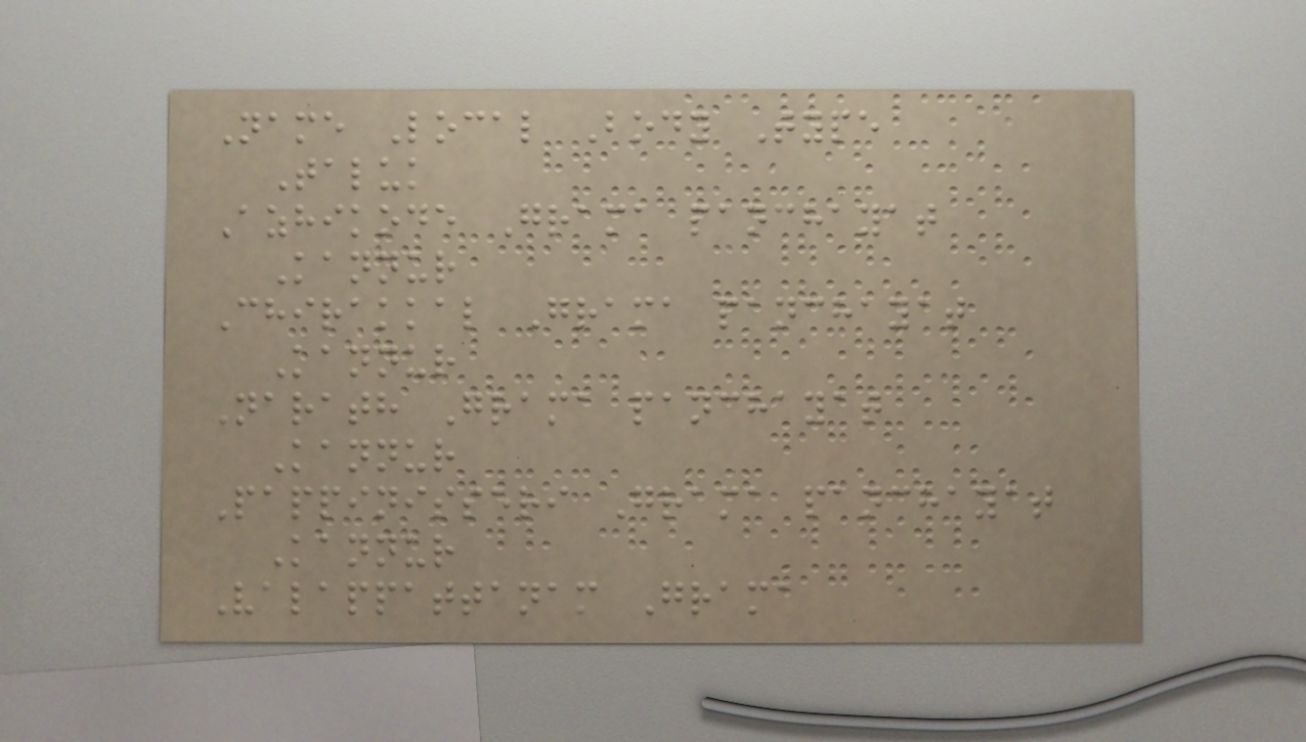Name Local Body Type
Taluk
Azhikode Grama panchayat
Kannur
Chirakkal Grama panchayat
Kannur
Narath Grama panchayat
Kannur
Pappinisseri Grama panchayat
Kannur
Valappattanam Grama
